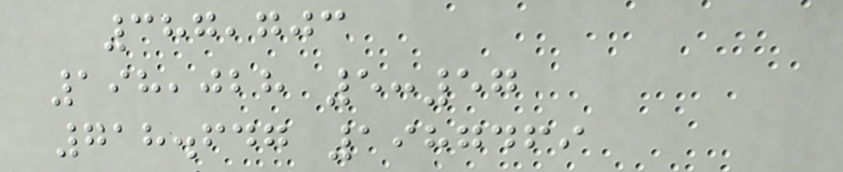387,703
198,028 5:57
718.647 1987469
